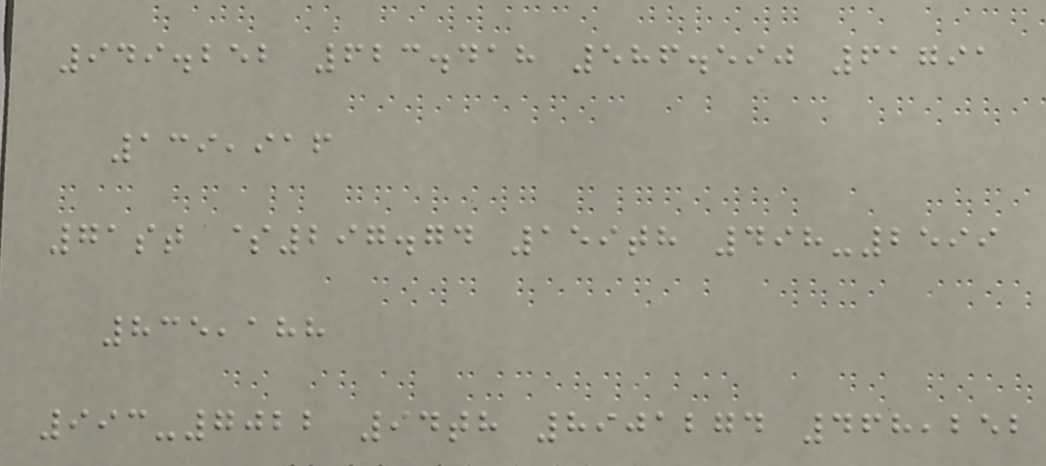949.252 623.418 586.590 61791
139,916
71st $297.74 159th 498-2599
835,188
993-7022 94th 8901274 468,252
